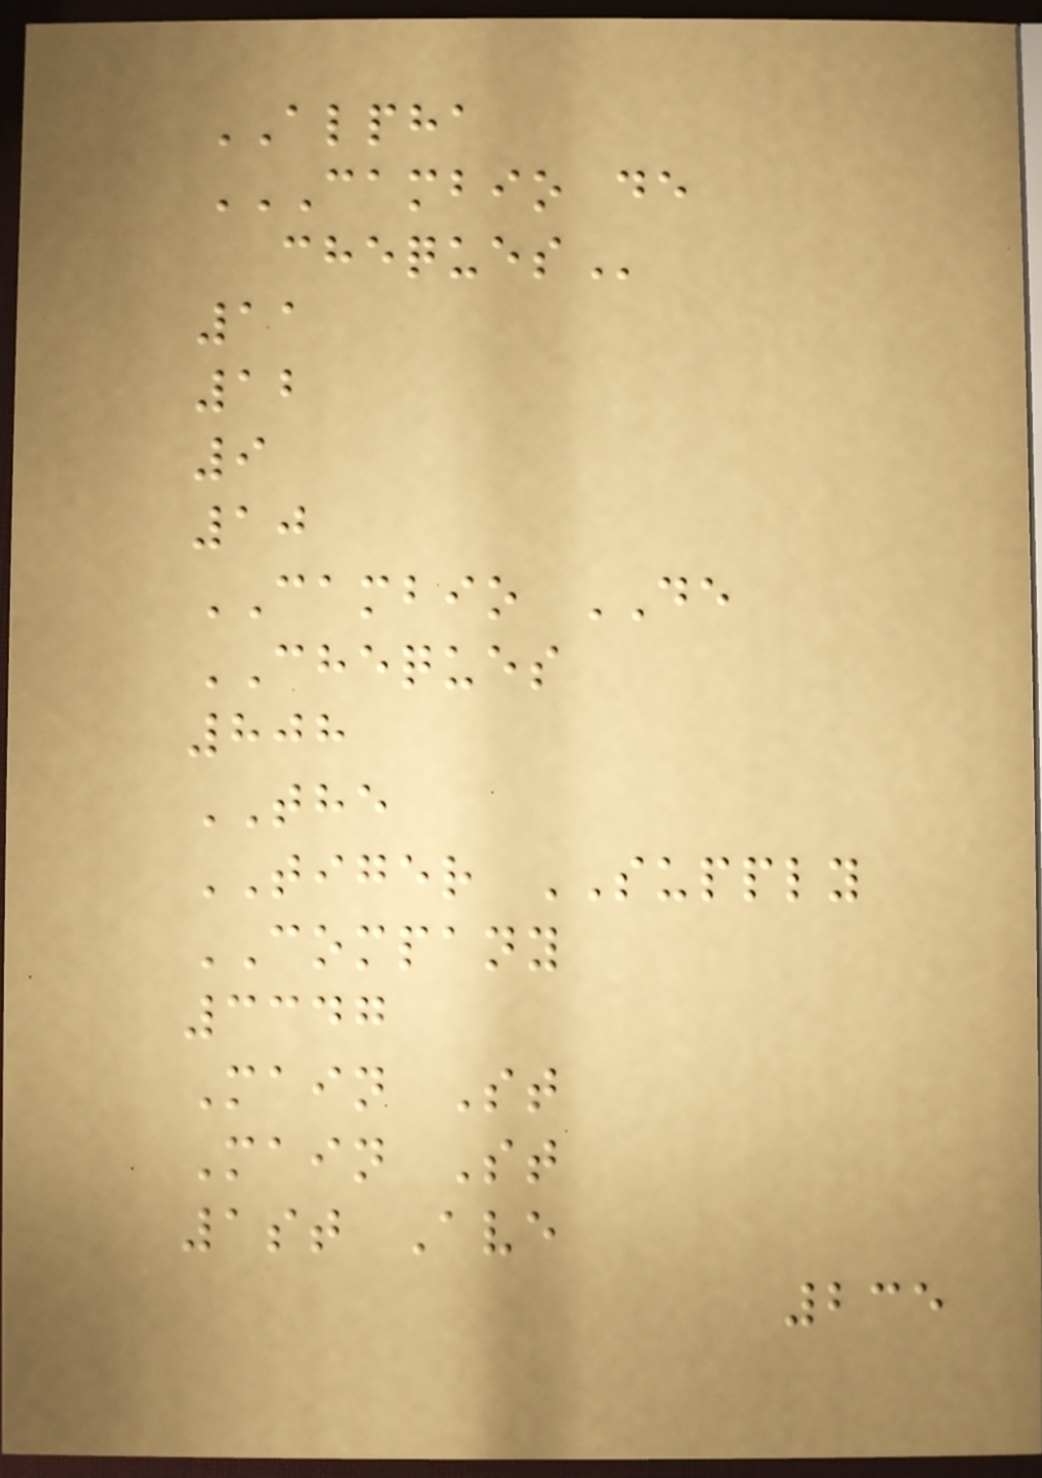ALPHA
CAMBIO DE
CHEQUES
11
12
9
10
CAMBIO DE
CHEQUES
808
THE
TIGER SUPPLY
COMPANY
3347
Main St
Main St
1st Ave
235
